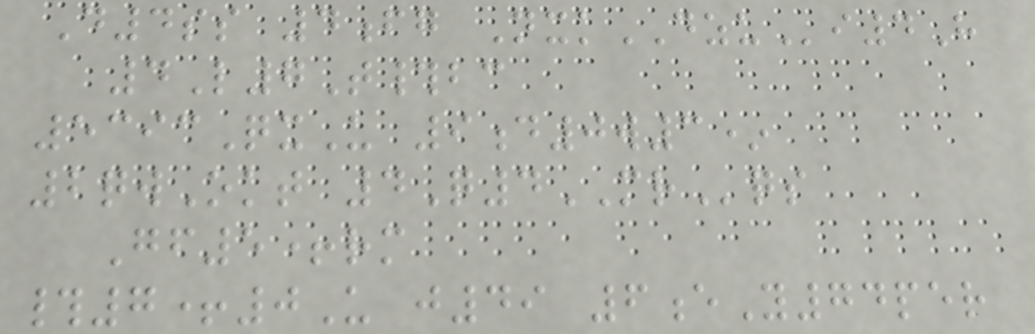D4ss 4fg NxkDZUi4H
4L7T#bc
5393QxU 9d0w3*
2qwOkt 4Q4MRqs
Gf5+rm
#7+0U j49 6eY74per
